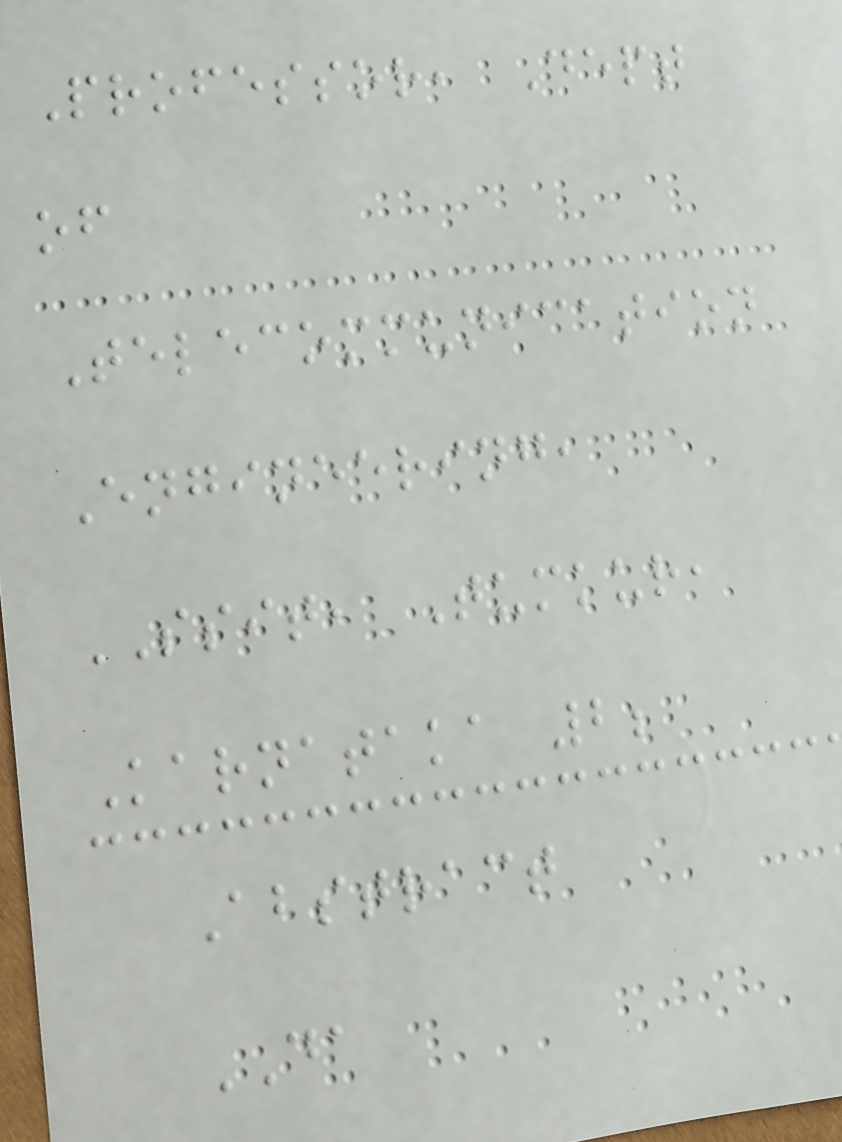Professor, Dept
of
Telecommunication
Engineering,
SSIT, Tumkur,
Karnataka 2;
Abstract
DA
